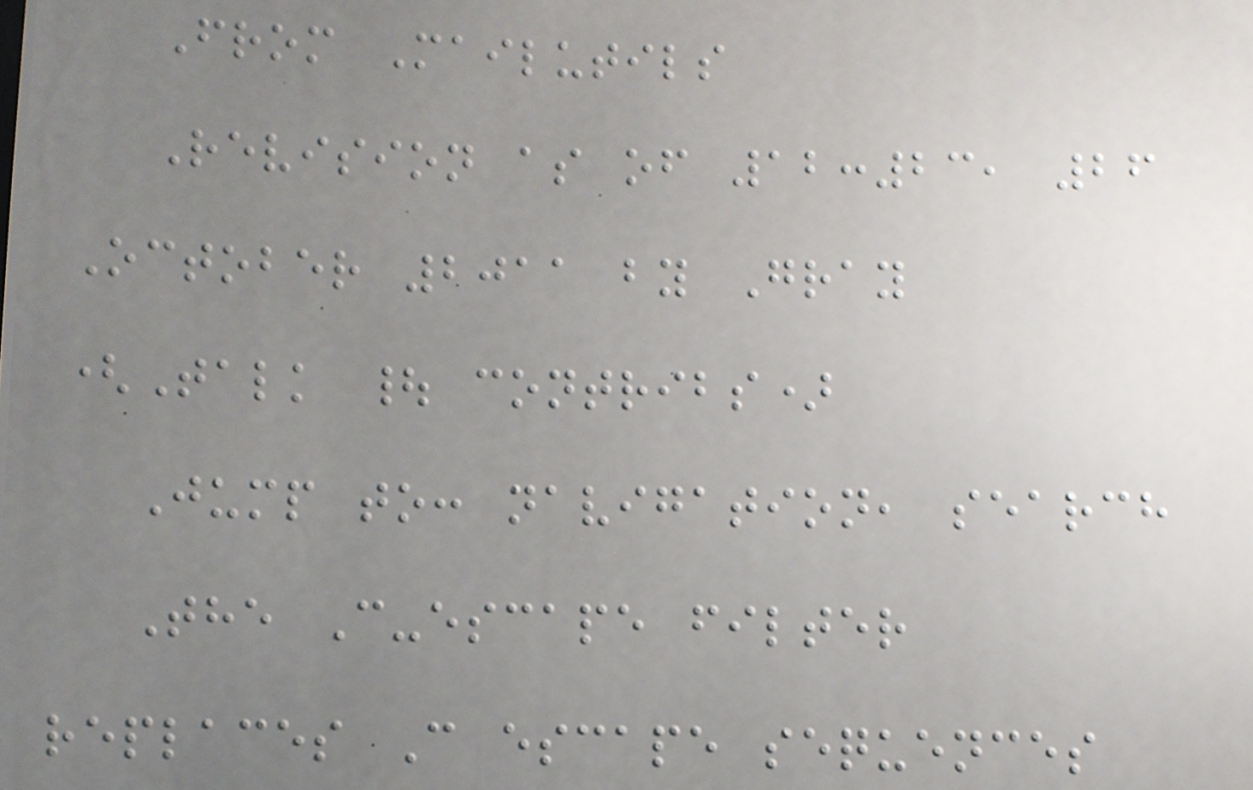From Mailutils
Revision as of 12:23, 26
October 2011 by Gray
(Talk | contribs)
Jump to: navigation, search
The C-escape filter
replaces C escape sequences
